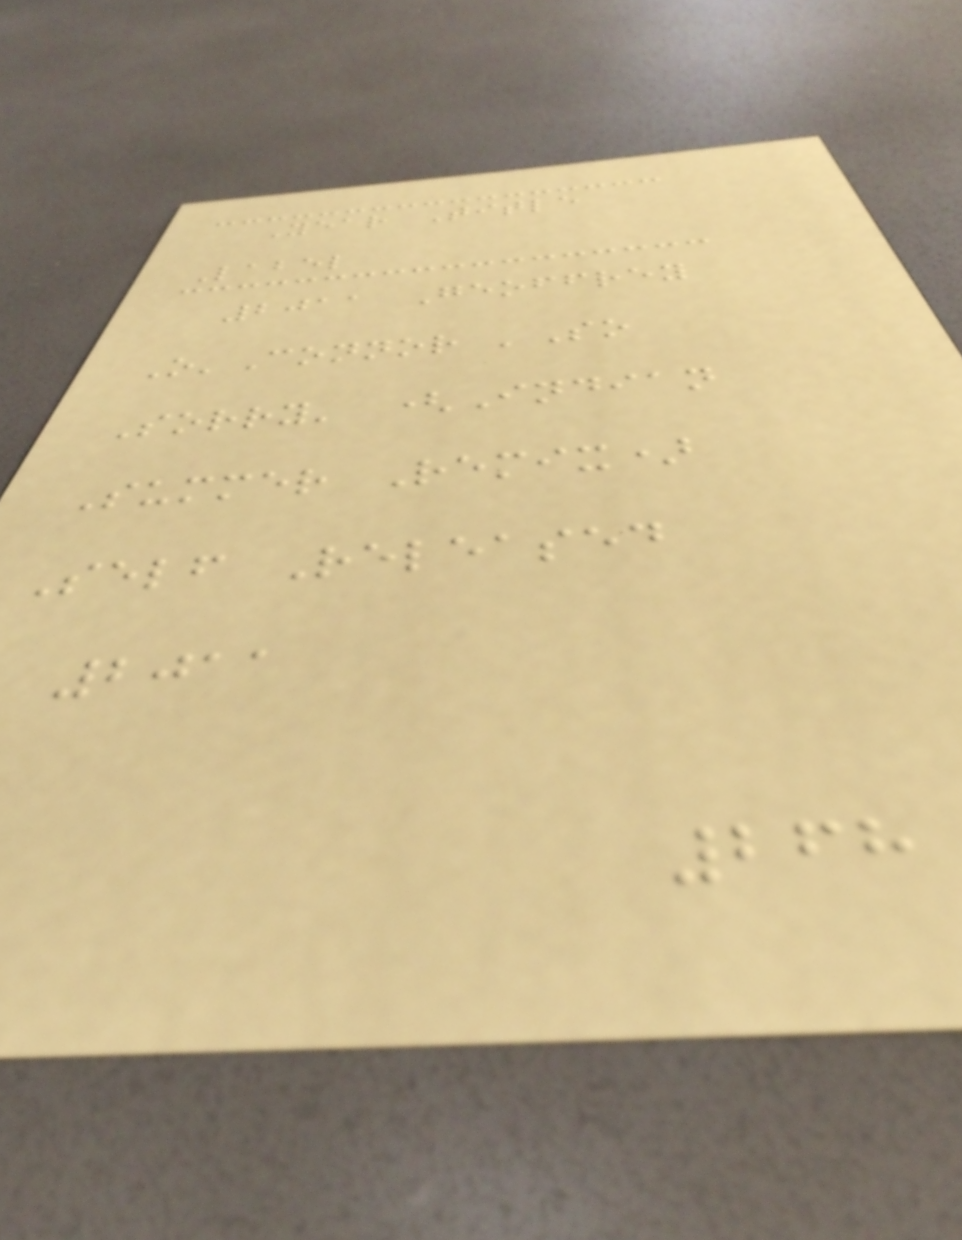Year Title
Label
2011 Geoffrey
O'Connor 'So
Sorry' (Indian
Summer Remix)
Self Released
2011
268
